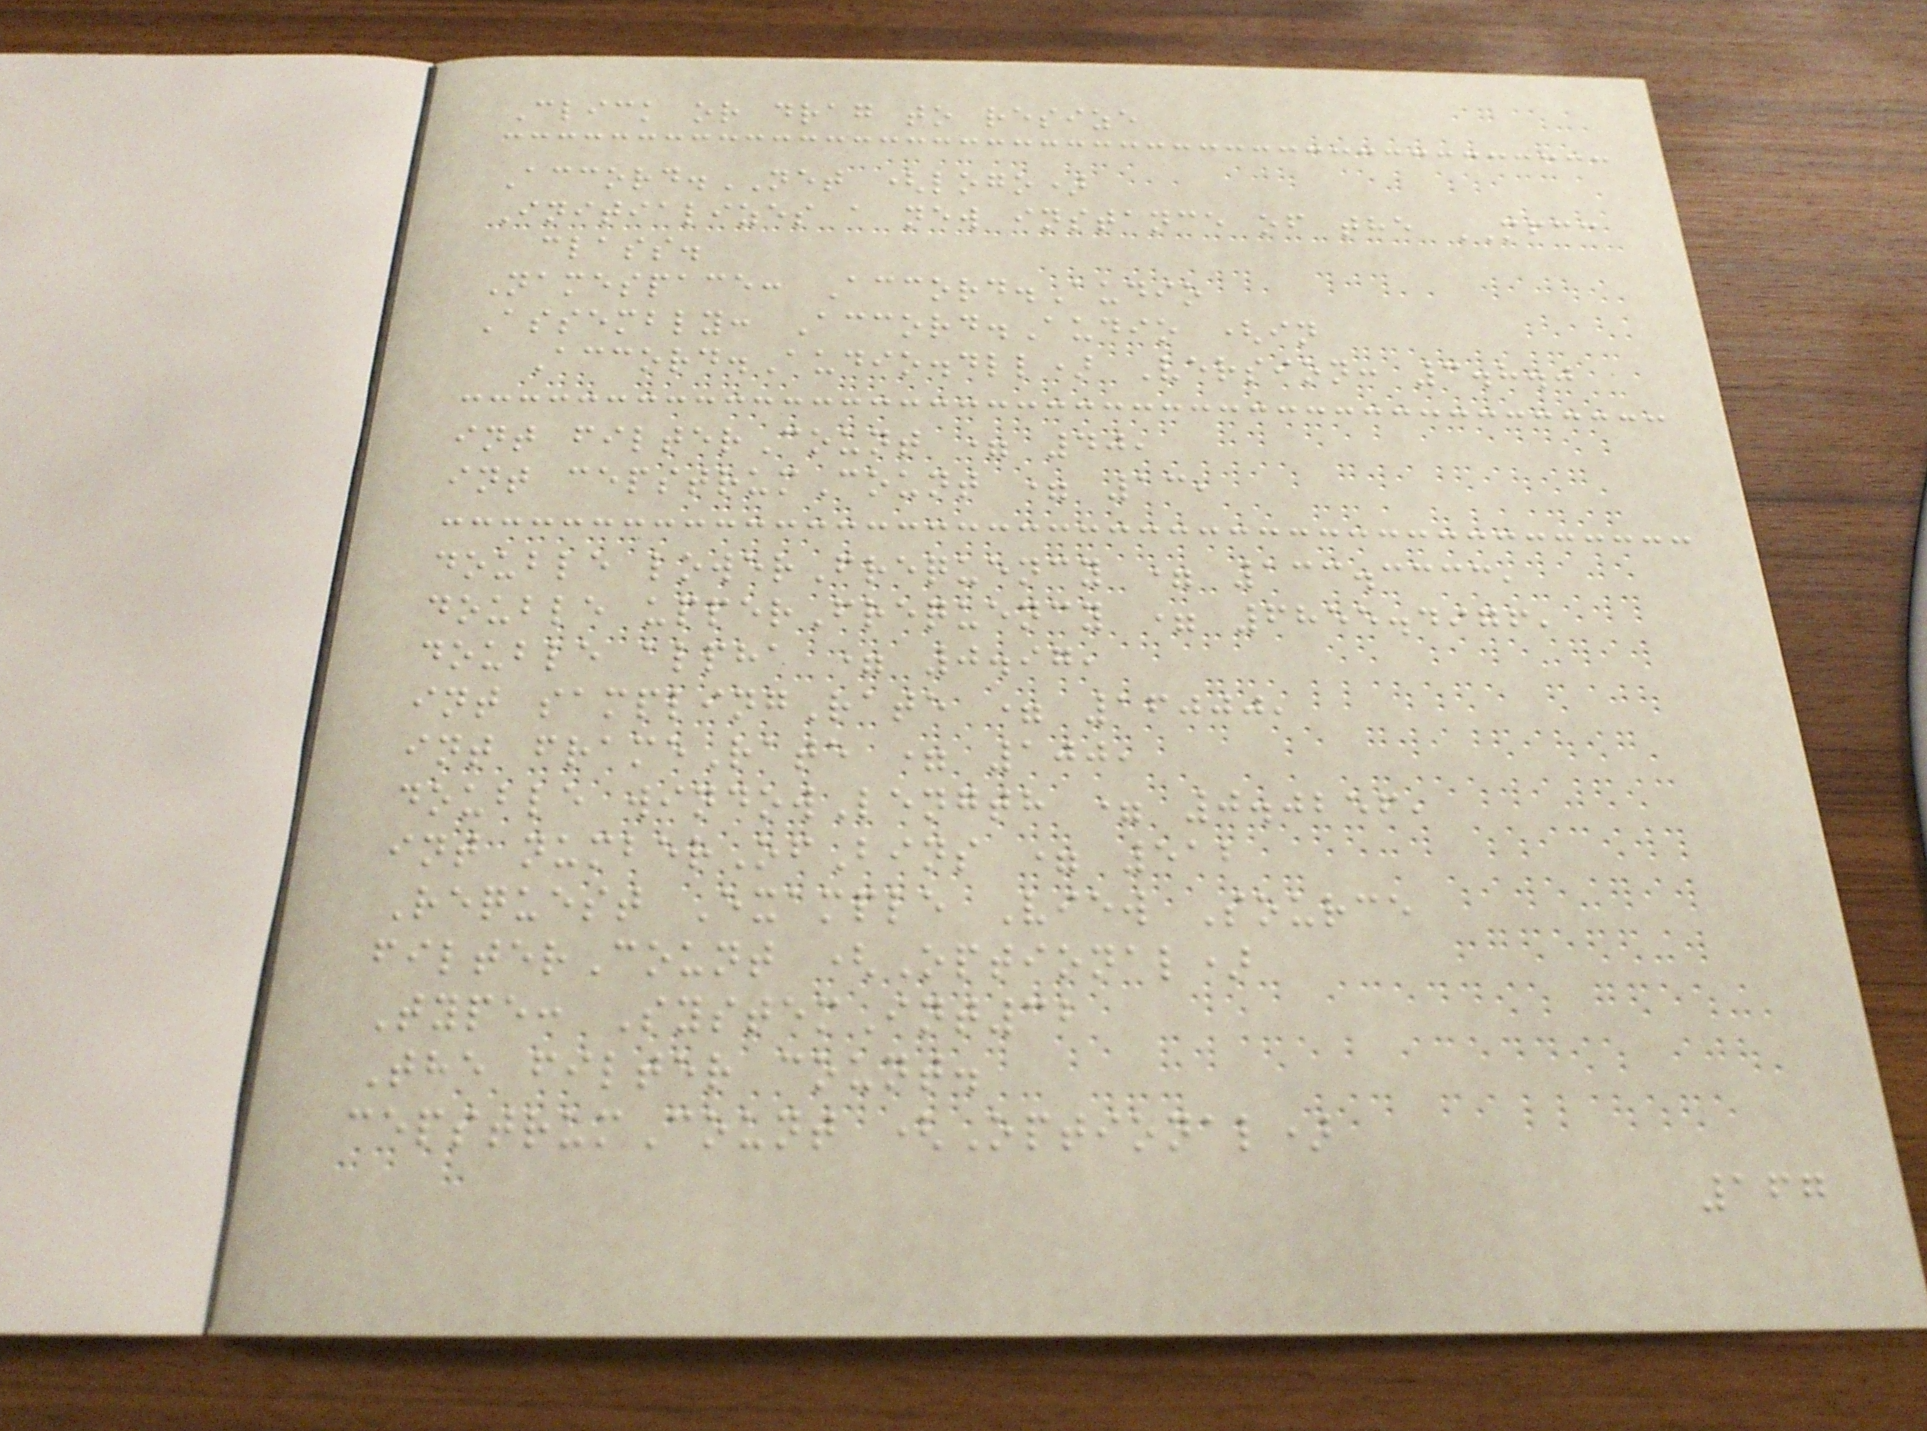Click or drag to resize
Accord.NET (logo)
Initializes a new instance of the MFCC
class.
Namespace: Accord.Audio
Assembly: Accord.Audio (in
Accord.Audio.dll) Version: 3.8.0
int filterCount = 40,
int cepstrumCount = 13,
double lowerFrequency = 133.3333,
double upperFrequency = 6855.4976,
double alpha = 0.97,
int samplingRate = 16000,
int frameRate = 100,
double windowLength = 0.0256,
int numberOfBins = 512
Request Example View Source
filterCount (Optional)
Type: SystemInt32
The filter count.
cepstrumCount (Optional)
167
